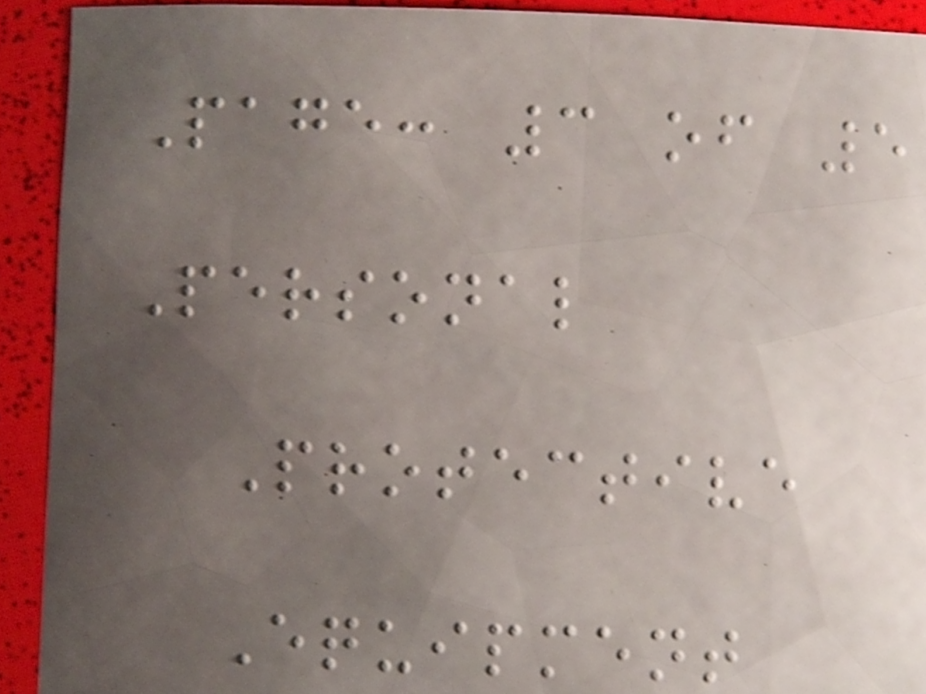Page: 3 of 5
Personal
Protective
Equipment
